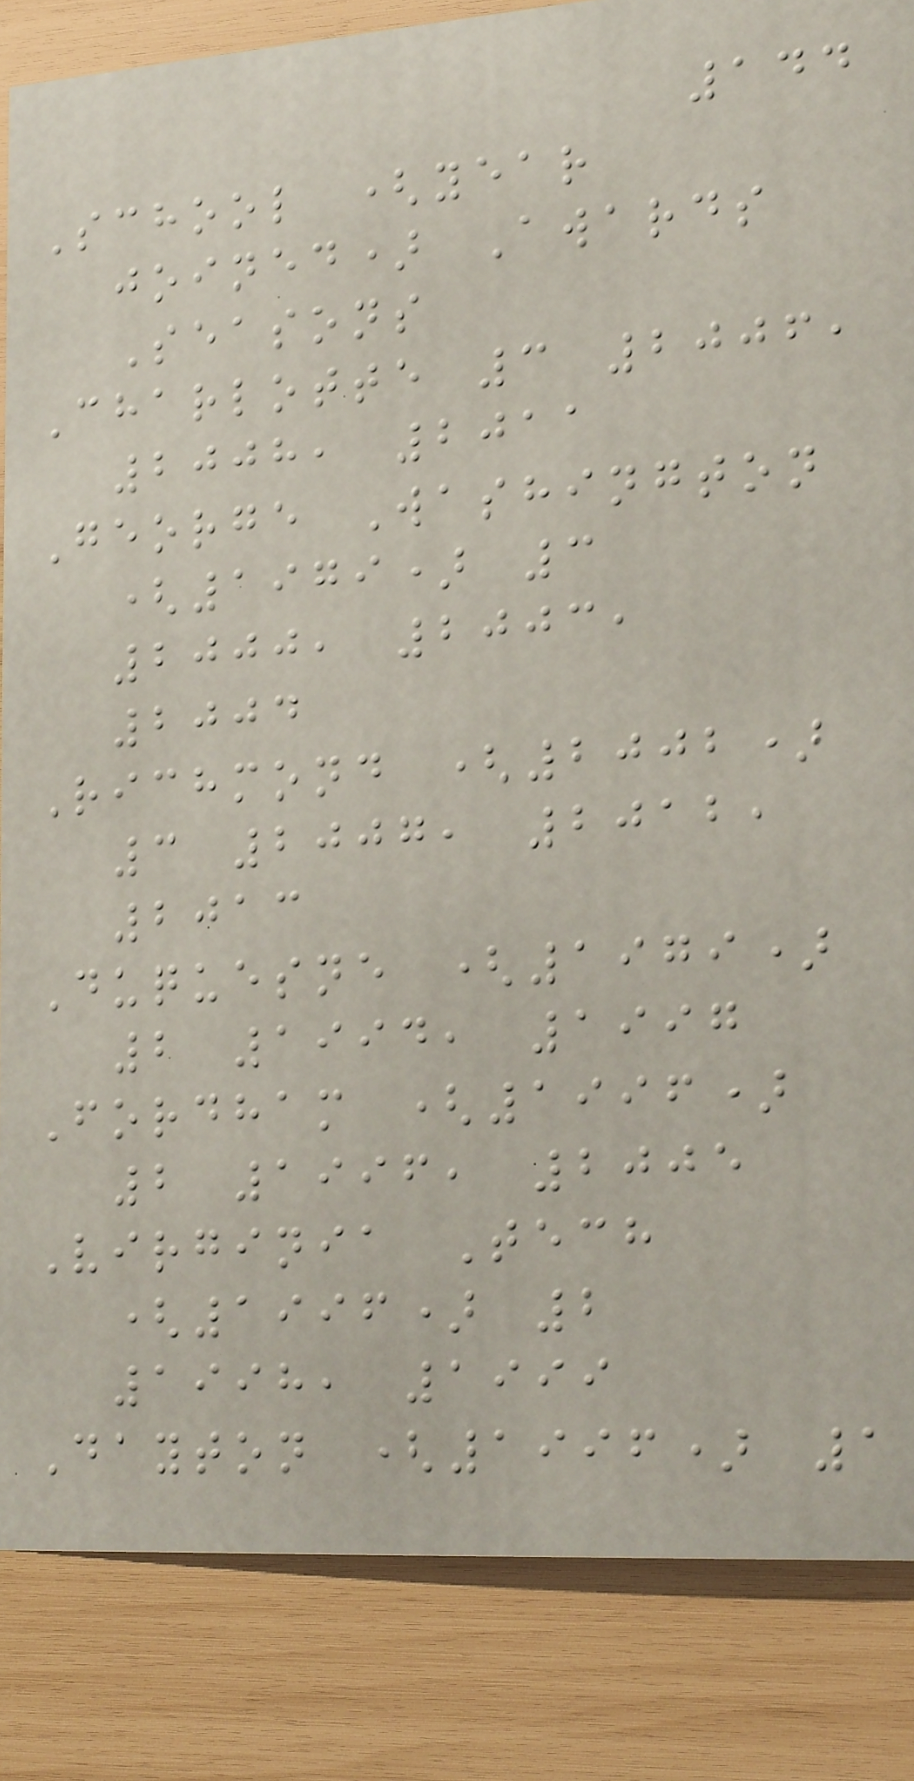144
School (year
joined) Awards
Seasons
Charlotte 3 2006,
2008, 2011
George Washington
(1979) 3
2000, 2003,
2004
Richmond (2002)
3 2007, 2012,
2013
Duquesne (1979)
2 1994, 1997
Fordham (1996)
2 1996, 2005
Virginia Tech
(1996) 2
1998, 1999
Dayton (1996) 1
